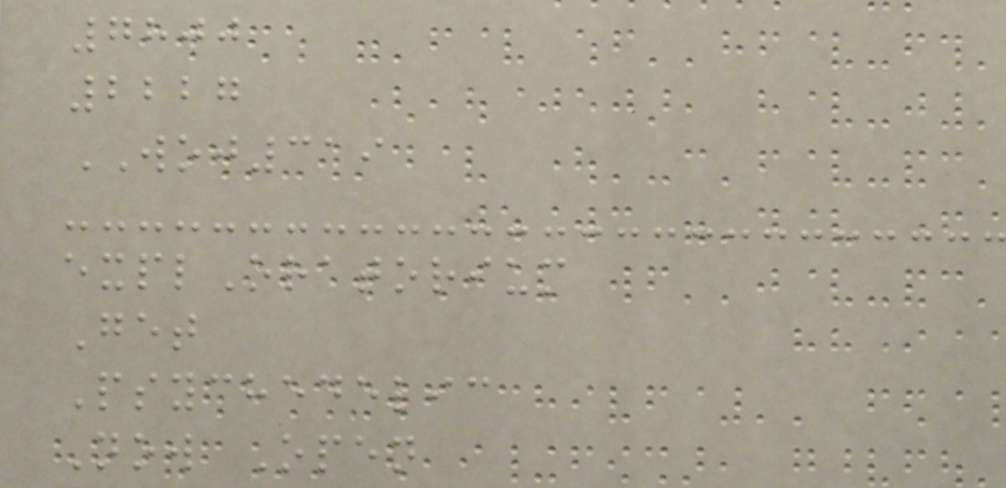7800
2227
WOJ319
explOratorium
Get
Psychedelic
Now Open
